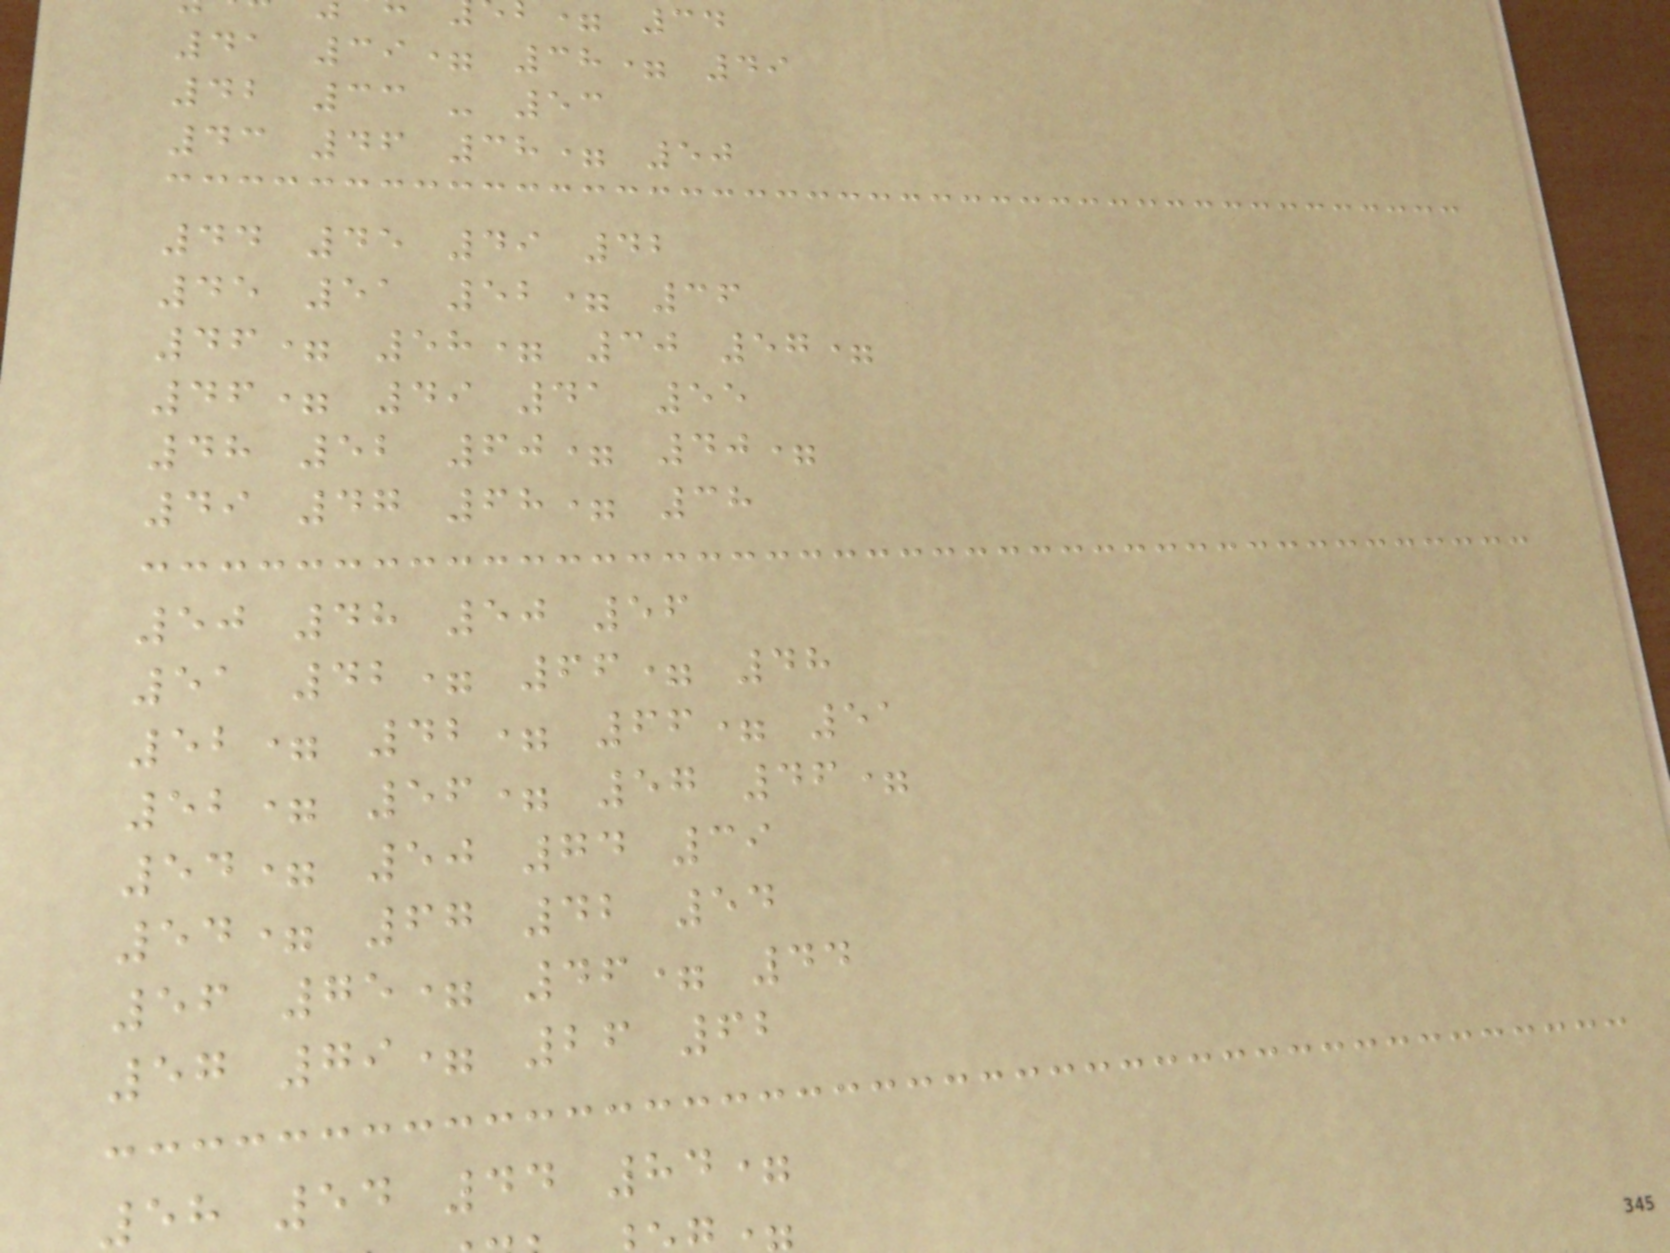= 34
41 39= 38= 49
42 33 - 53
43 46 38= 50
44 45 49 42
45 51 52= 36
46= 58= 30 57=
46= 49 41 55
48 52 60= 40=
49 47 68= 38
50 48 50 56
51 42= 66= 48
52= 42= 66= 51
52= 56= 57 46=
54= 50 74 39
54= 67 42 54
56 75= 46= 44
57 79= 26 62
58 54 44 84=
